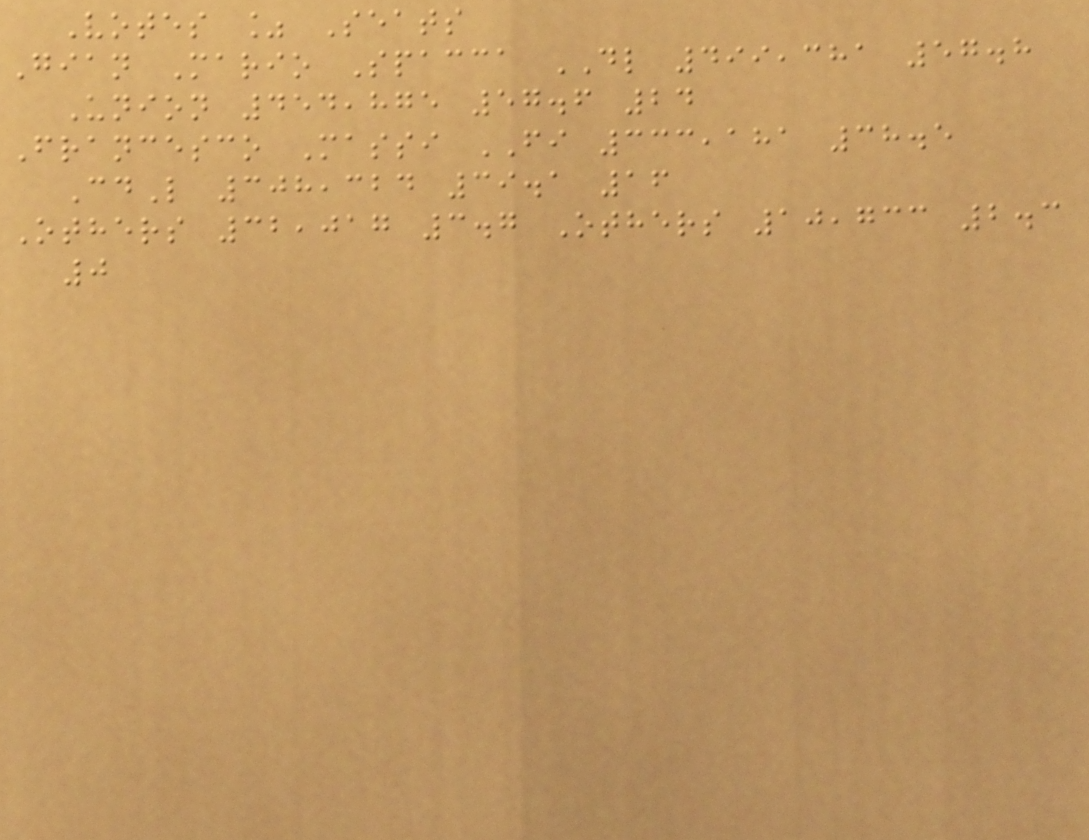Votes % Seats
Gian Mario Spacca DL 499,381 57.8
Union 454,875 57.6 24
Francesco Massi FI 333,181 38.5
CdL 308,324 39.1 16
Others 32,017 3.7 Others 10,733 2.3
0
